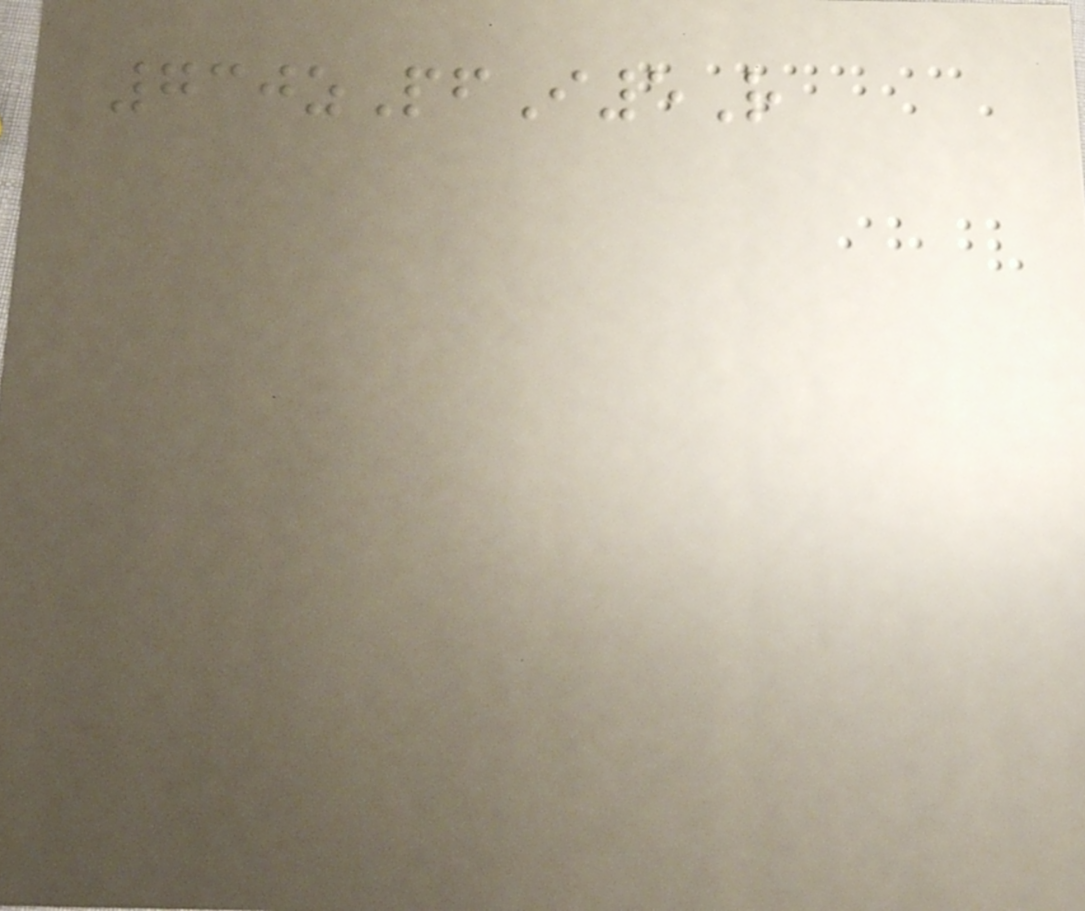730zPfI5R
